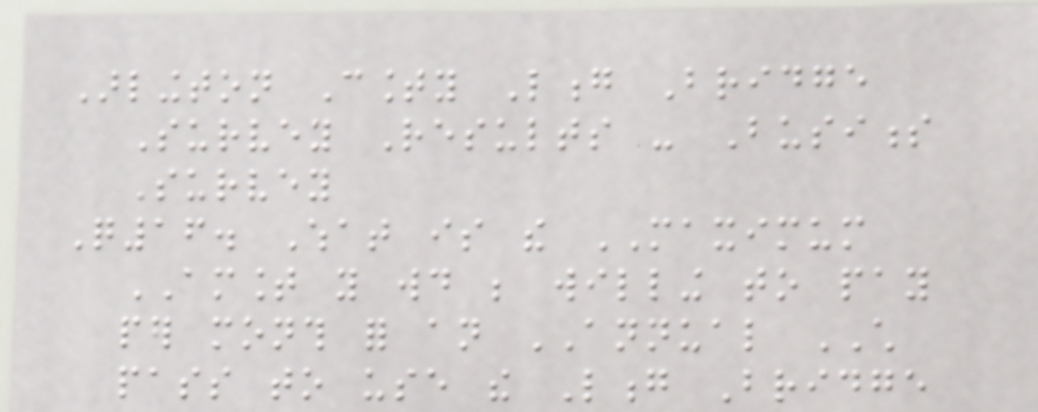Arlington County Long Bridge
Survey Results - Business
Survey
Q16. What is the MAXIMUM
AMOUNT you would be willing to pay
per month for an ANNUAL CHILD
pass to use the Long Bridge
